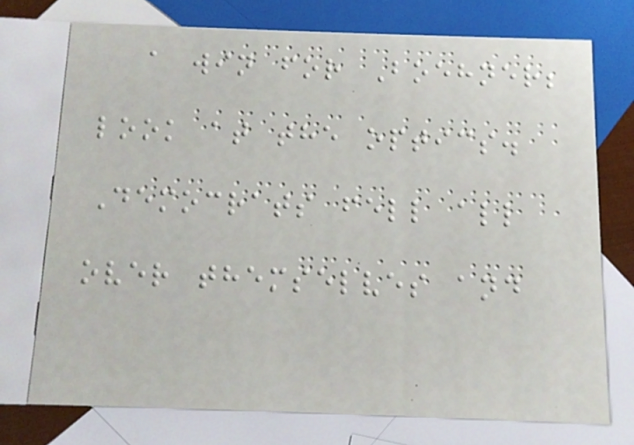a win for Boehner;
look at the optics.
Democrats fell all
over themselves and
